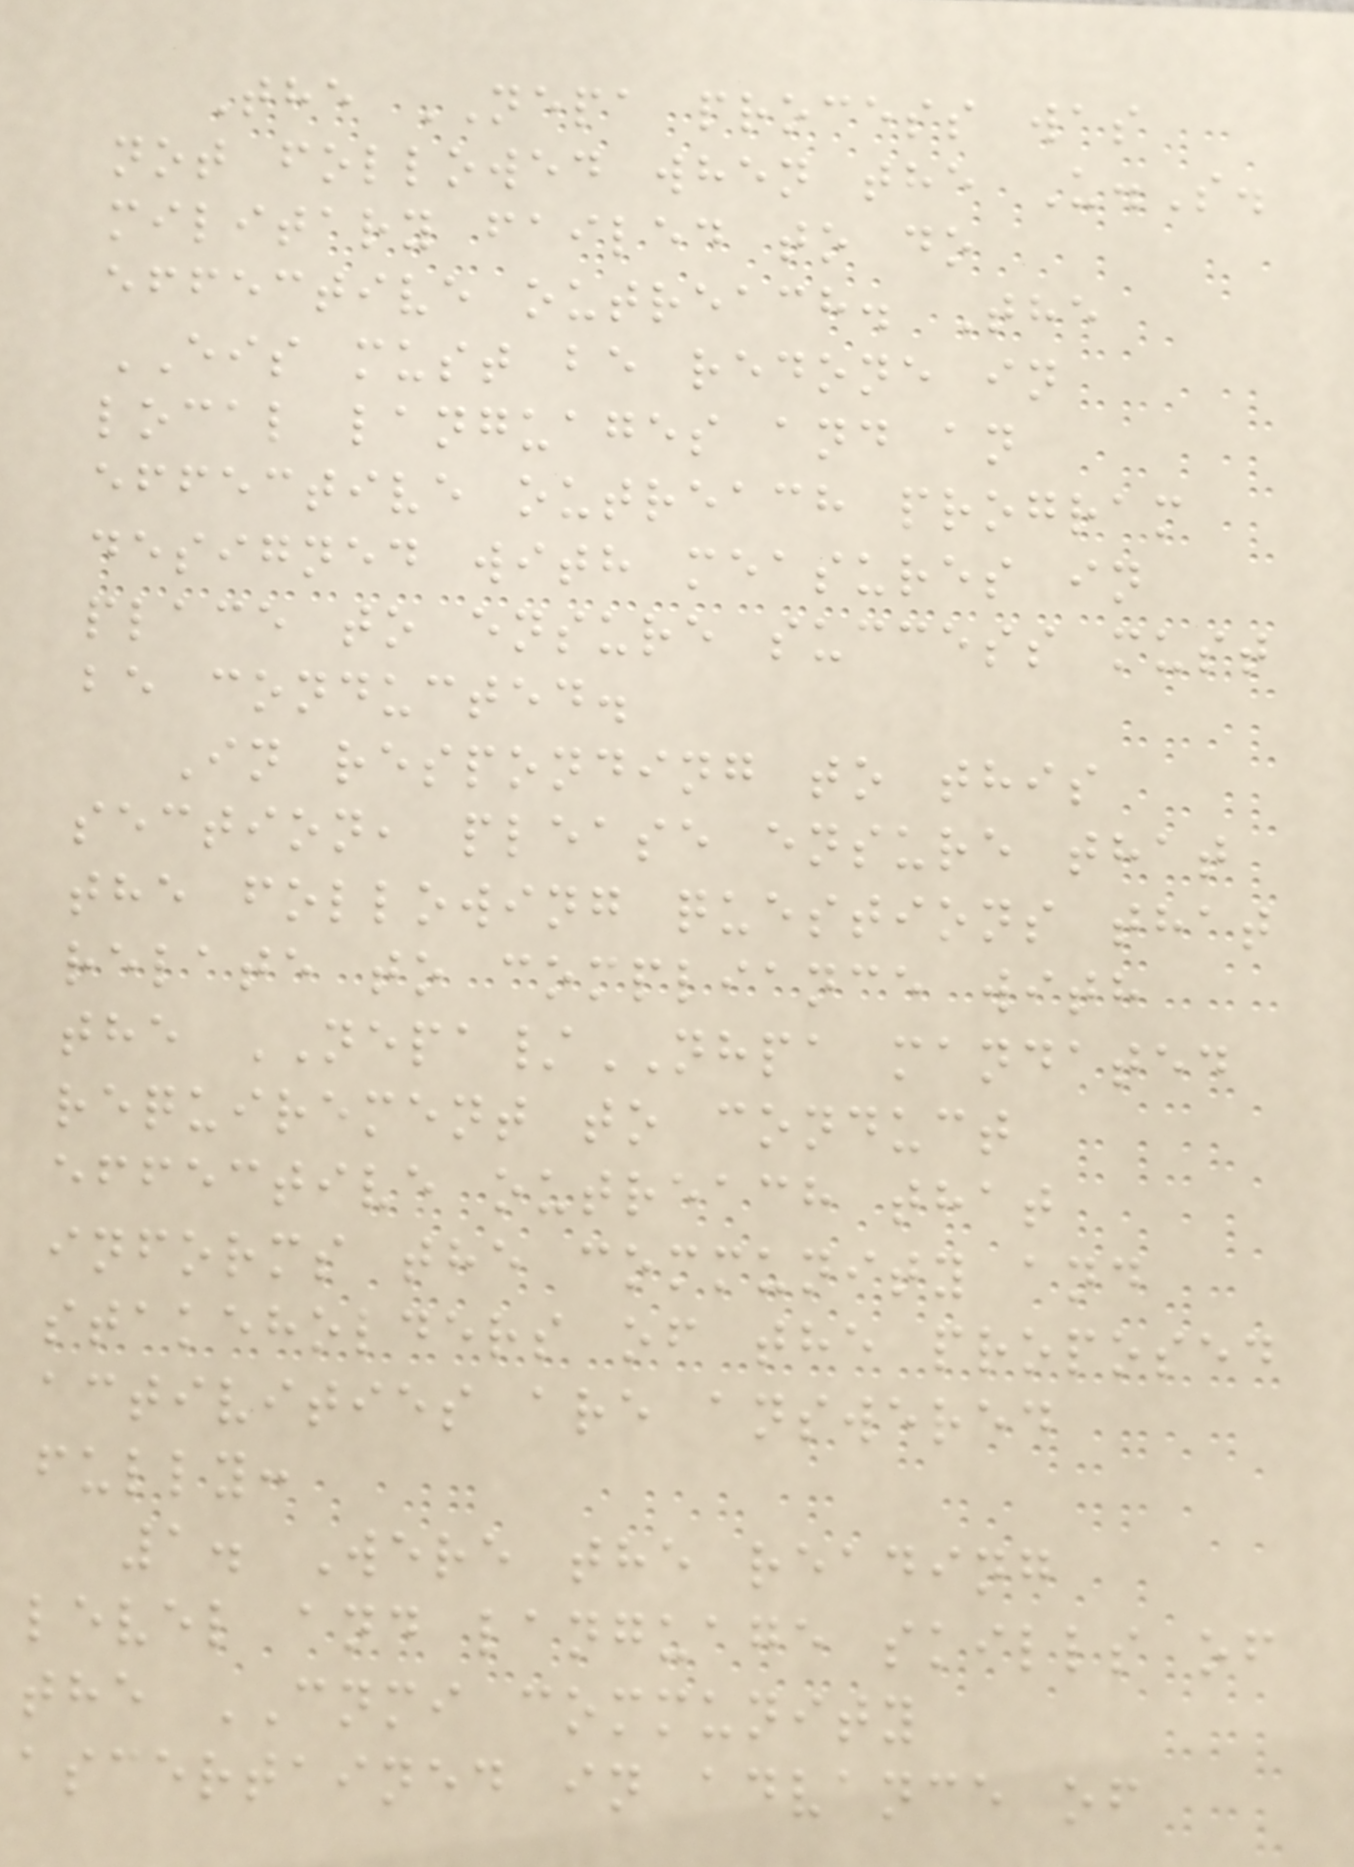The NEPA process was
not followed when the U.S.
military failed to do
effective outreach. The
EIS must be redone in
local languages and an
effective outreach program
designed with measures in
place to ensure success must
be conducted.
In responding to this
section, please ensure that
the following questions that
relate to compliance with
the NEPA/NHPA mandated
requirement to conduct
effective outreach that
informs the community and
stakeholders of the proposed
activities are answered
fully:
1. Were the reading
level and language skills of
the CNMI community
ascertained in advance of
